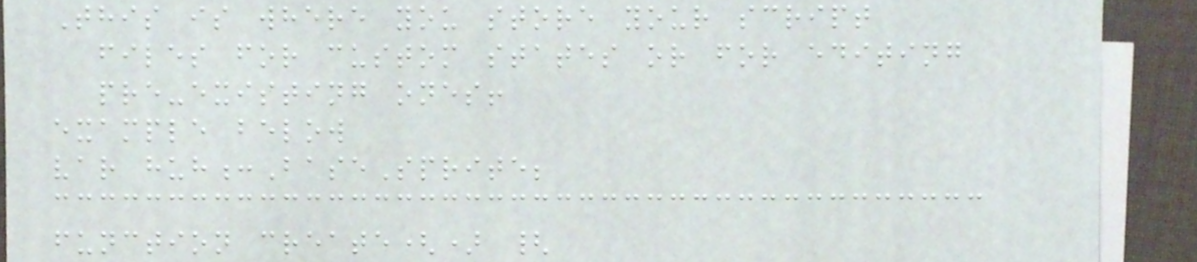This is where you store your script
files for custom states or for editing
pre-existing ones!
example below
var huh:BaseSprite;
function create() {
